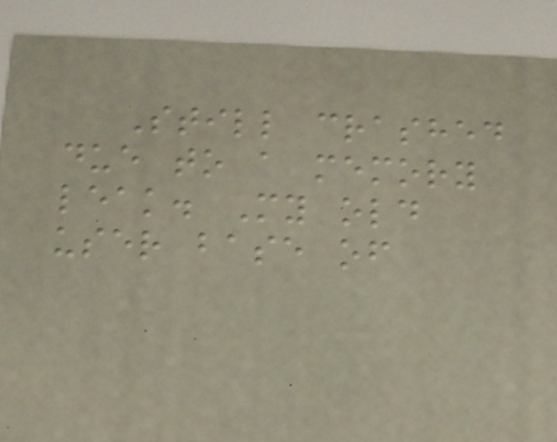Still crashed
due to a memory
leak. My old
user base of
